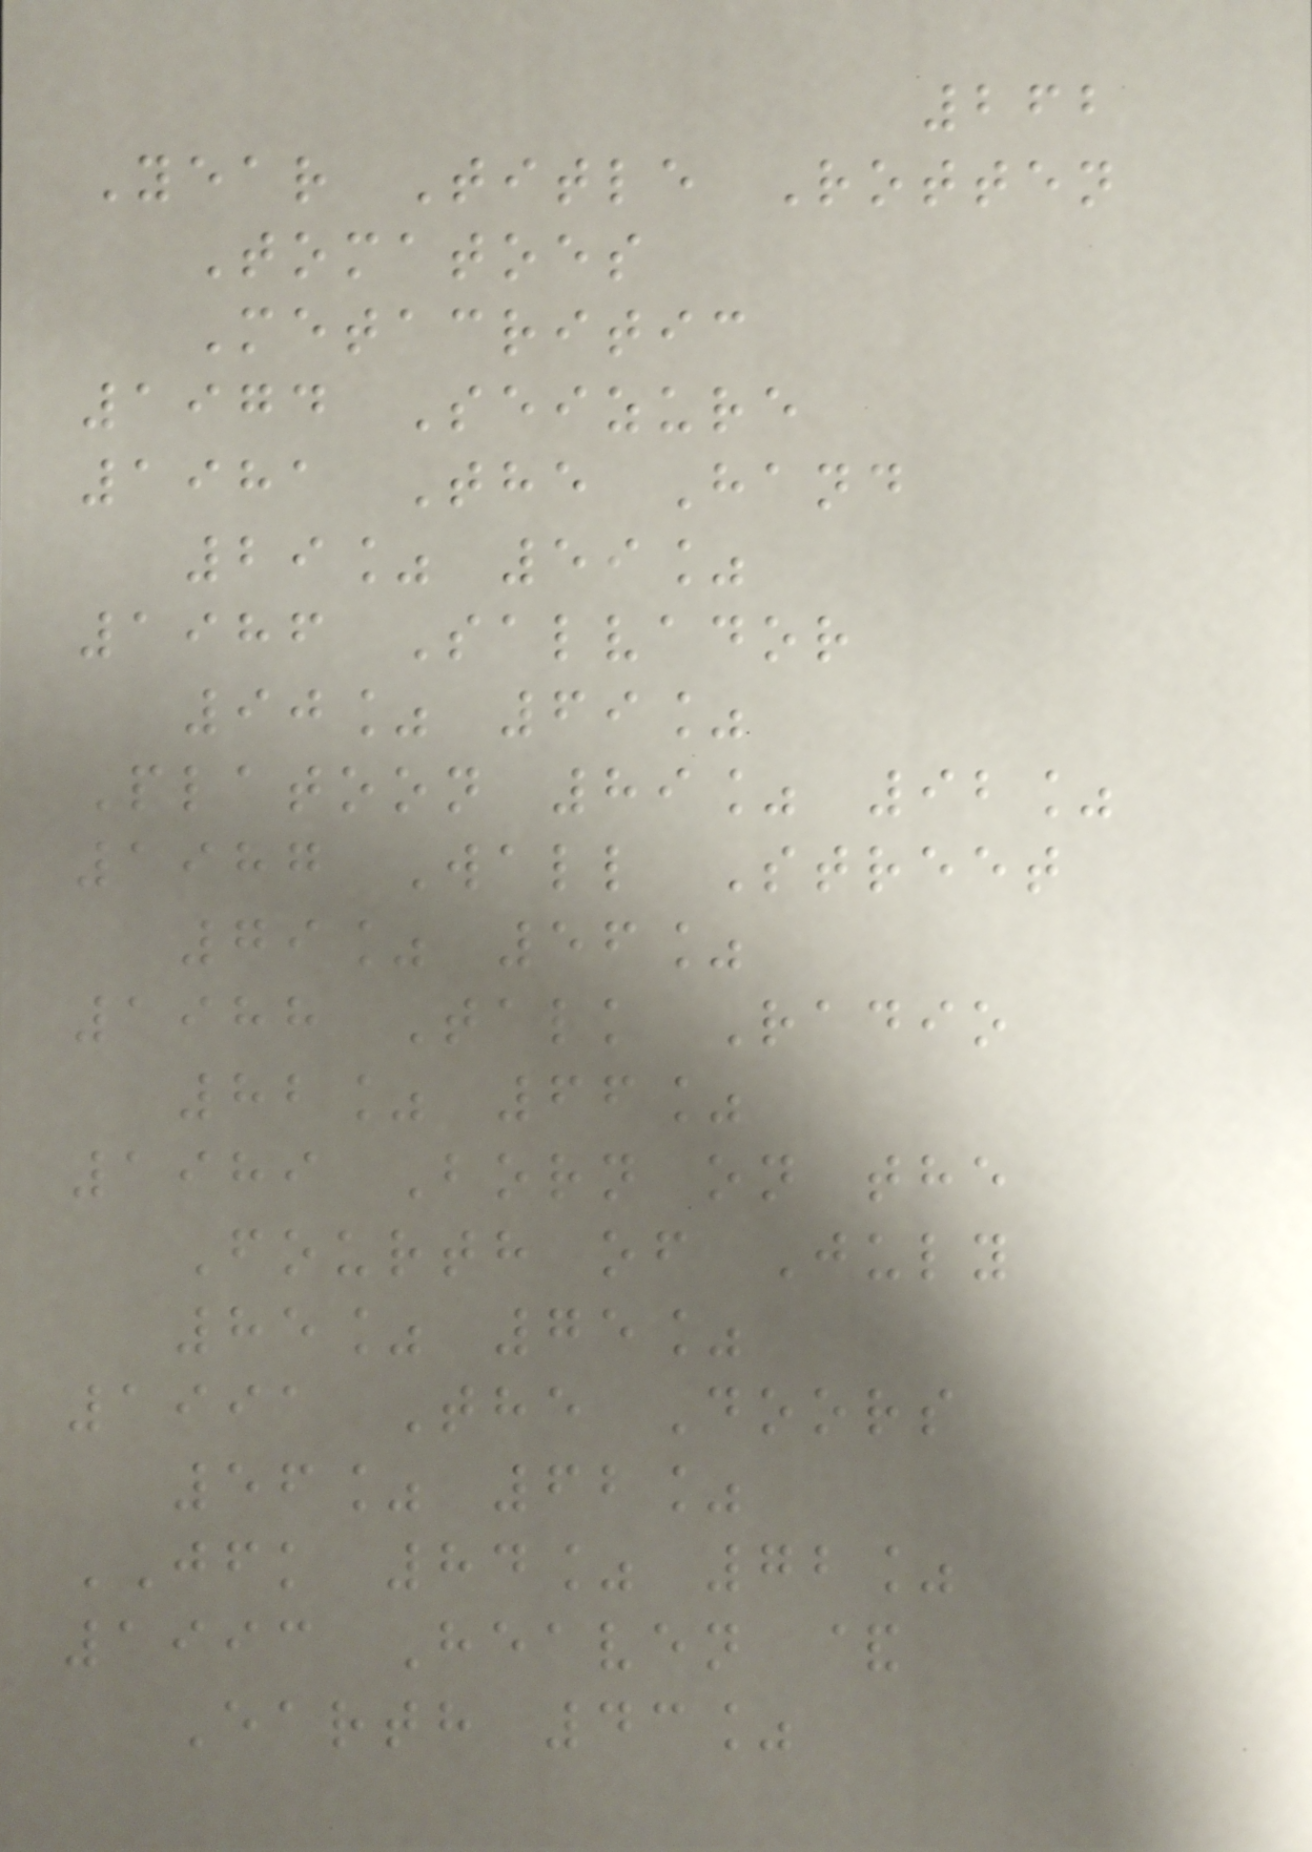262
Year Title Rotten
Tomatoes
Metacritic
1974 Seizure
1981 The Hand
29% 59%
1986 Salvador
90% 69%
Platoon 89% 92%
1987 Wall Street
79% 56%
1988 Talk Radio
82% 66%
1989 Born on the
Fourth of July
85% 75%
1991 The Doors
56% 62%
JFK 84% 72%
1993 Heaven &
Earth 43%
